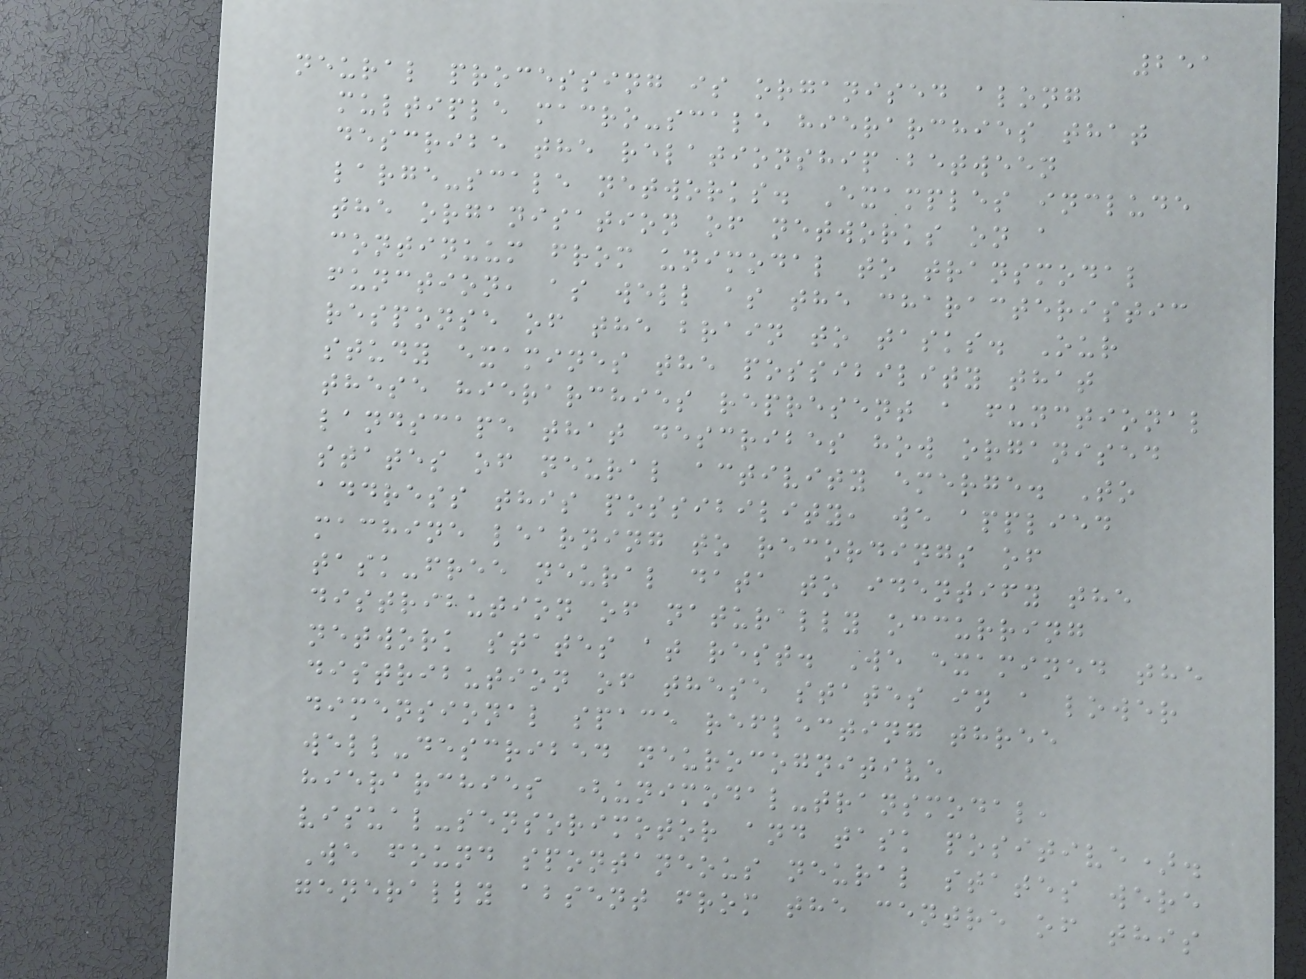251
neural processing is organised along
multiple macro-scale hierarchies that
describe the relationship between
large-scale networks. Examples include
the organisation of networks on a
continuum from unimodal to transmodal
function, as well as the characteristic
response of the brain to tasks. Our
study examines the possibility that
these hierarchies represent a functional
landscape that describes how organised
states of neural activity emerge. To
address this possibility, we applied
machine learning to recordings of
task-free neural data to identify the
distribution of naturally occurring
network states at rest. We examined the
distribution of these states in a lower
dimensional space reflecting three
well-described neurocognitive
hierarchies (unimodal-transmodal,
visual-sensorimotor and task positive).
We found spontaneous neural states were
generally absent from the centre of this
